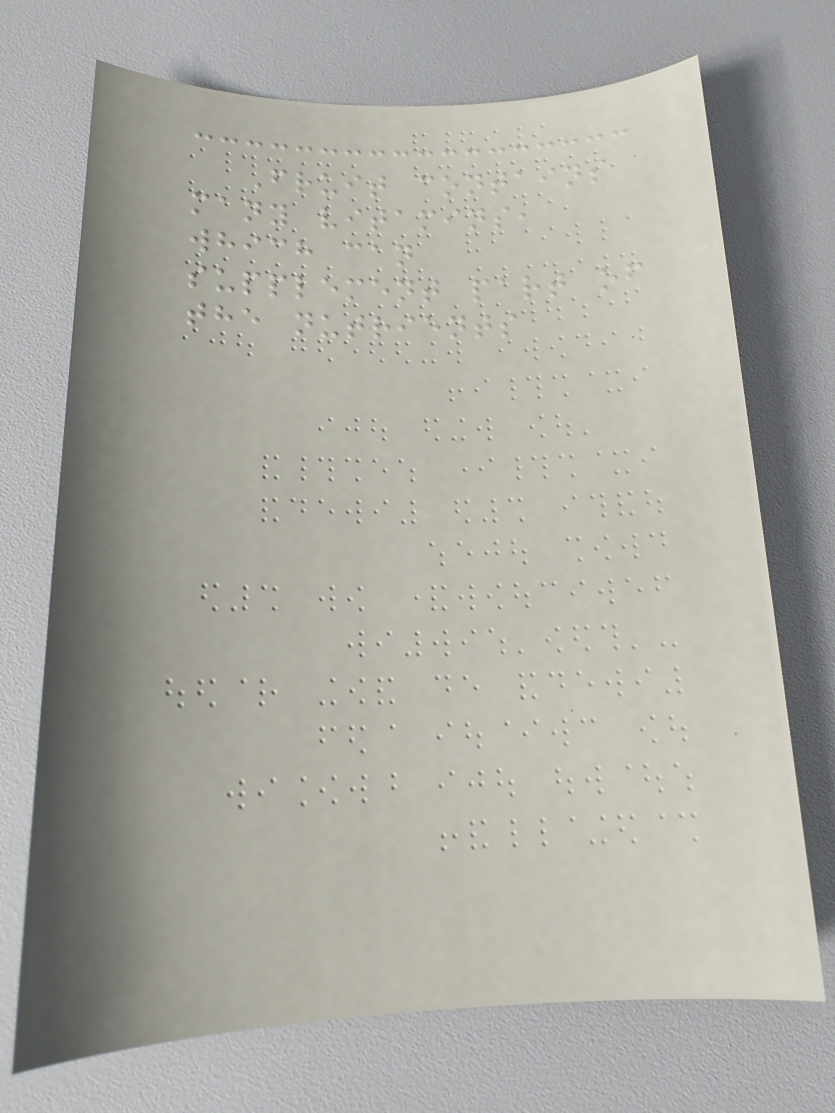Fruit contains
many vitamins,
which can
supplement part of
the nutrients
